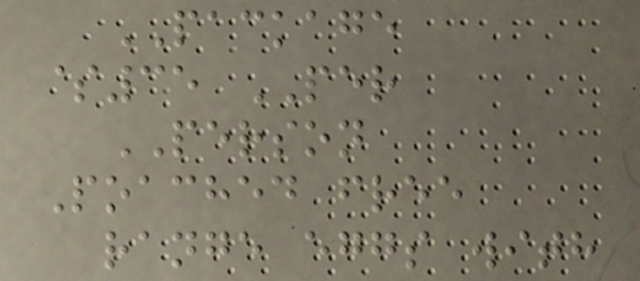PACKAGE
$35 PER
PERSON
Poached free
range eggs with
